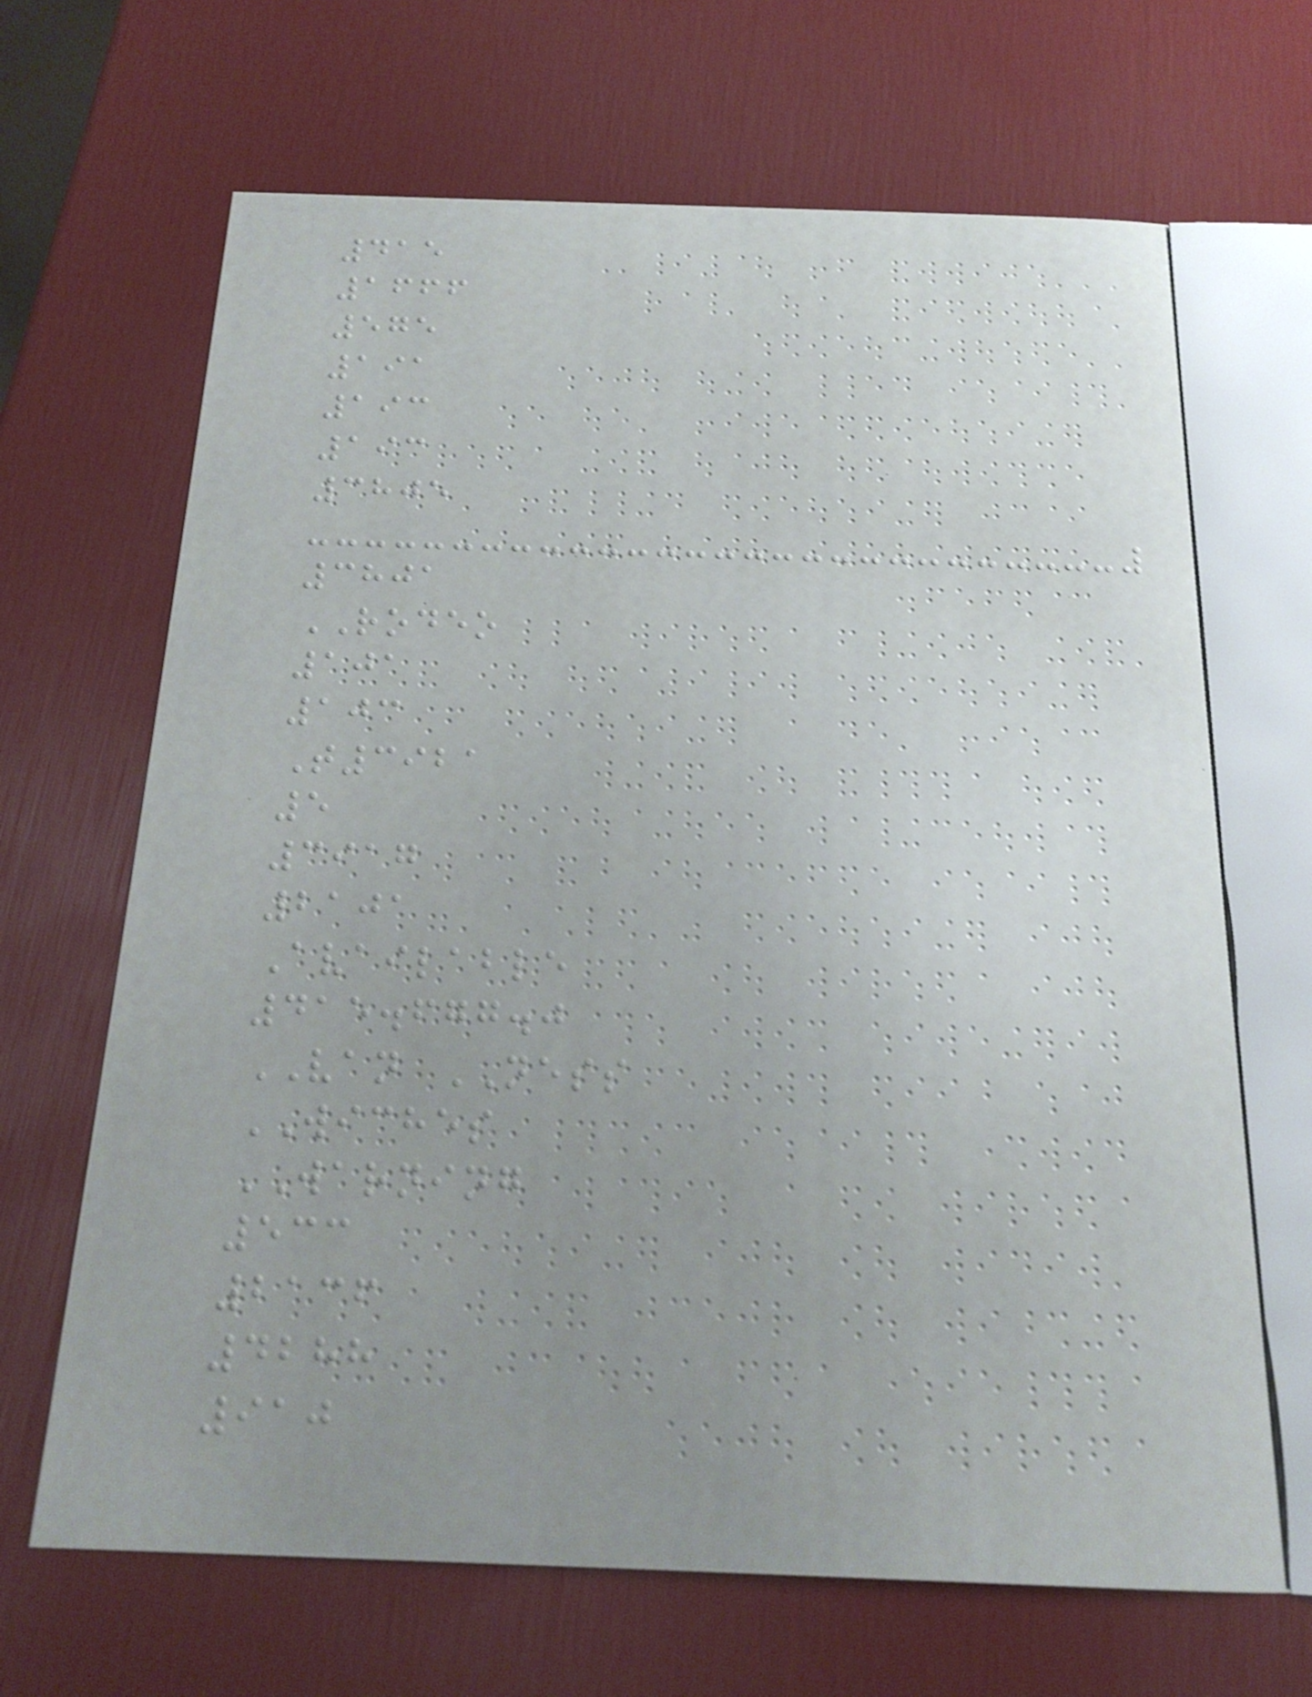415
1666
575
191
193
193
3805
3801
RODEO
101
103
T3921
5
3917
2101
Available
415.677.0
VAN NESS
WICHES
WARNING
533
2136
4288
910
